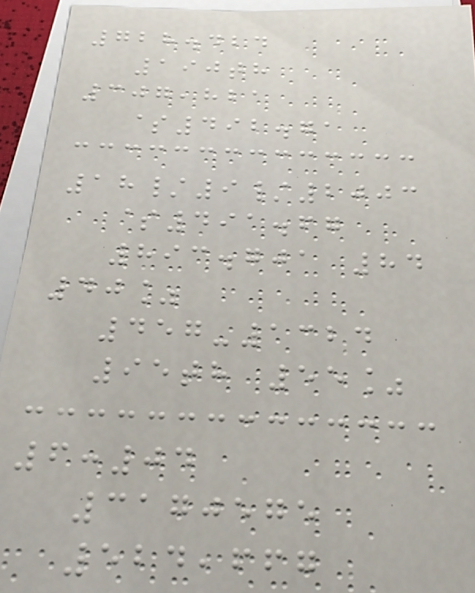728.424
190th
307,821
$492.71
18/9/2003
$491.67
893.701 84
40%
457-1324
95th 55%
6:04
3170575
524,667
